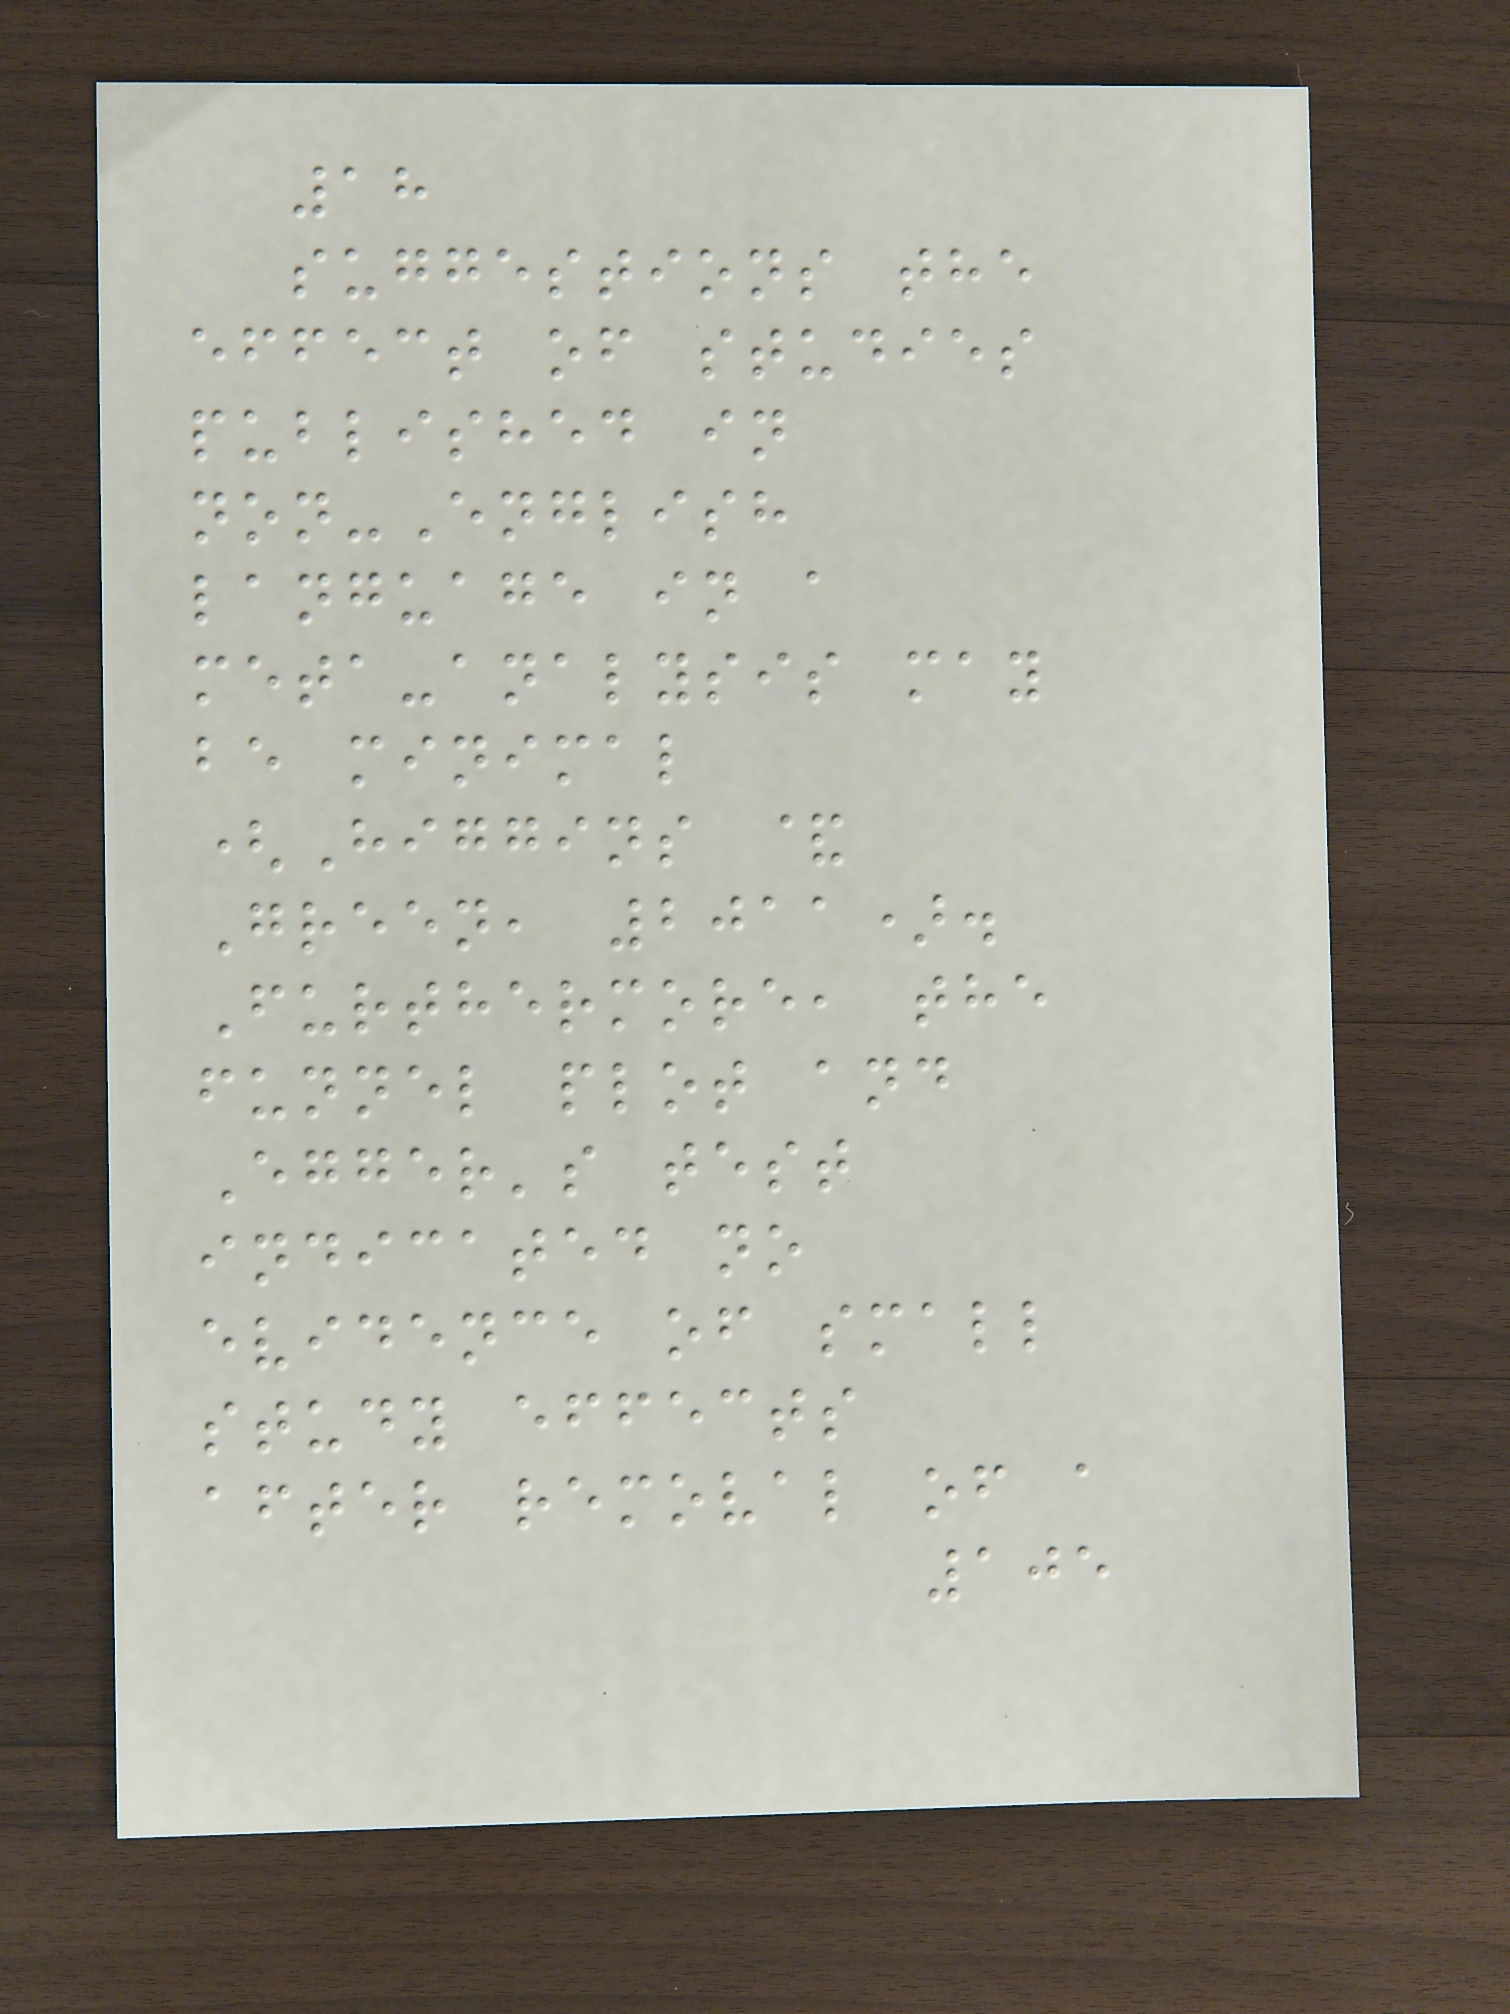18
suggestions the
effect of studies
published in
non-English
language in a
meta-analysis may
be minimal
(Higgins &
Green, 2011).
Furthermore, the
funnel plot and
Egger's test
indicated no
evidence of small
study effects
after removal of a
105
